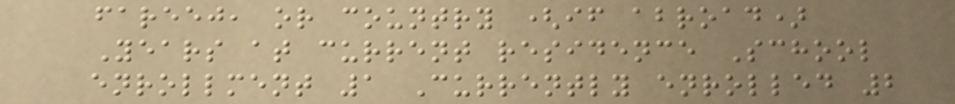fareej, or country (if abroad)
Years at current residence School
enrollment 1 Currently enrolled 2
